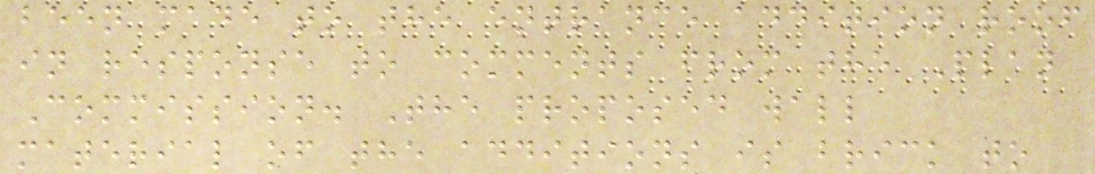been made to the entrance addition roof
in response to comments from the Plan
Commission. The proposed wall
material of the additions is brick to
